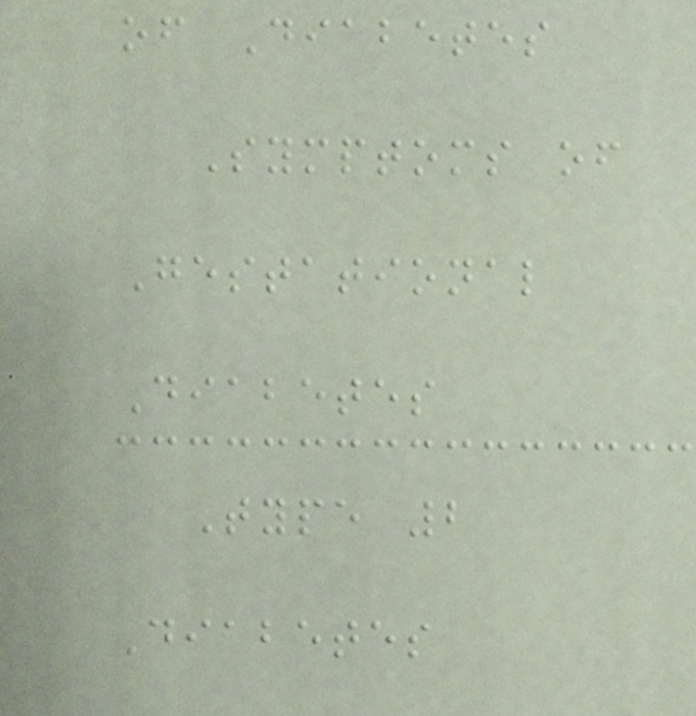of Diabetes
Symptoms of
Gestational
Diabetes
Type 2
Diabetes
